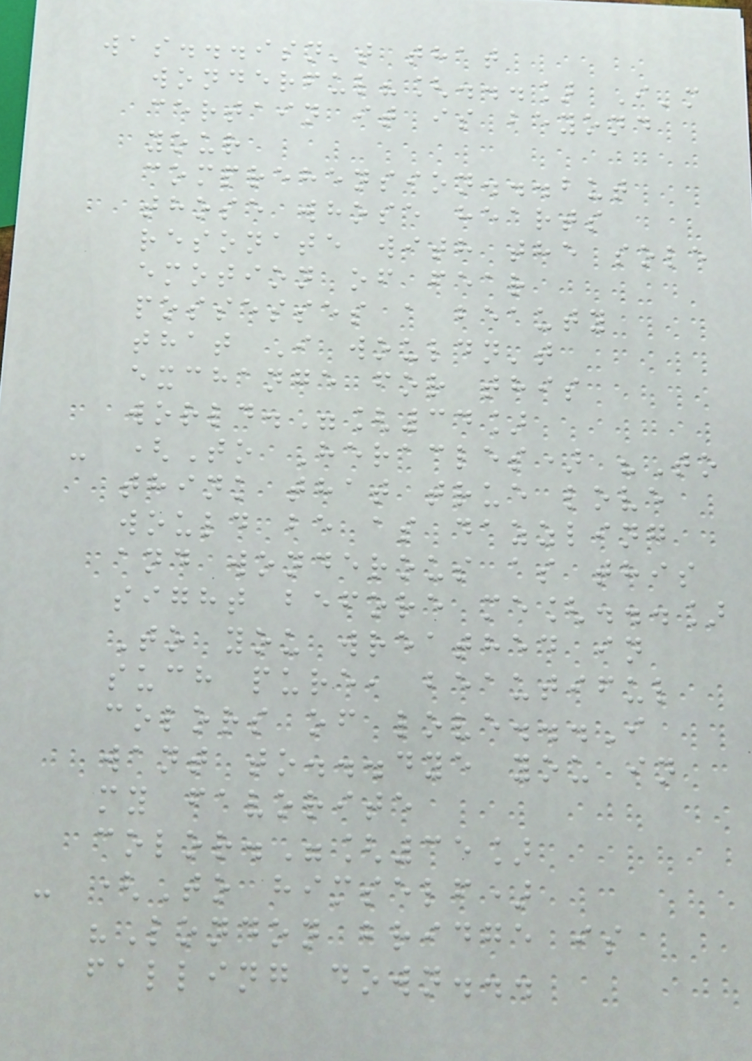was...isn't that
wonderful?[...] I'm
certain it is beyond
your
comprehension...but
those whose hearts
resonate with the sole
emotion of fear
possesses a beauty
that I wouldn't
exchange for this
world."[34]
- (To Heracles) "To
think that true love
would be as dazzling
and wonderous as this
sight before me[...]
To you wreathed in
such pure, beautiful
colors of love...I
want to...dye you in
my favorite
color."[35]
- (To himself)
"London bridge is
falling down...
